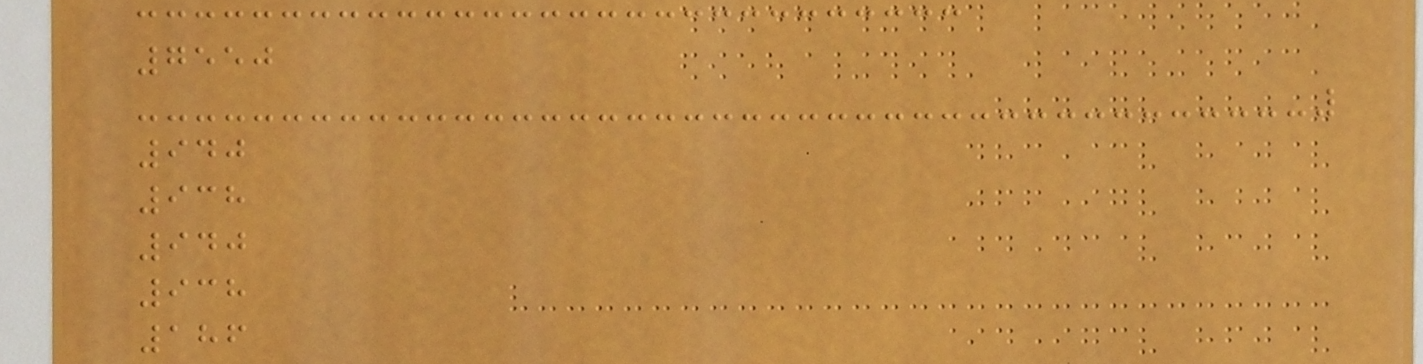7550
940
938
940
938
186
